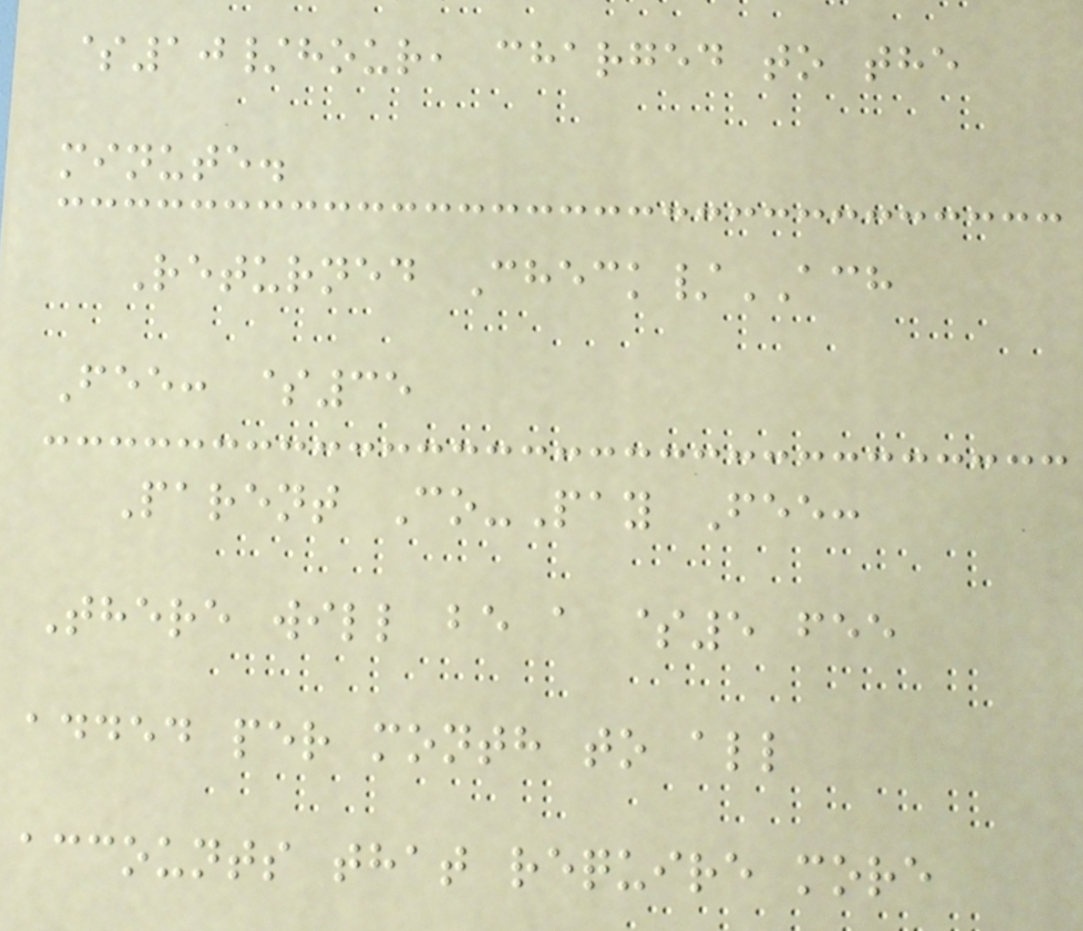$10/hour, charged to the
minute.
Returned Check/ACH
Fee: $35
Parent Co-Pay Fee:
There will be a $5 fee
added per month to all
accounts that require more
